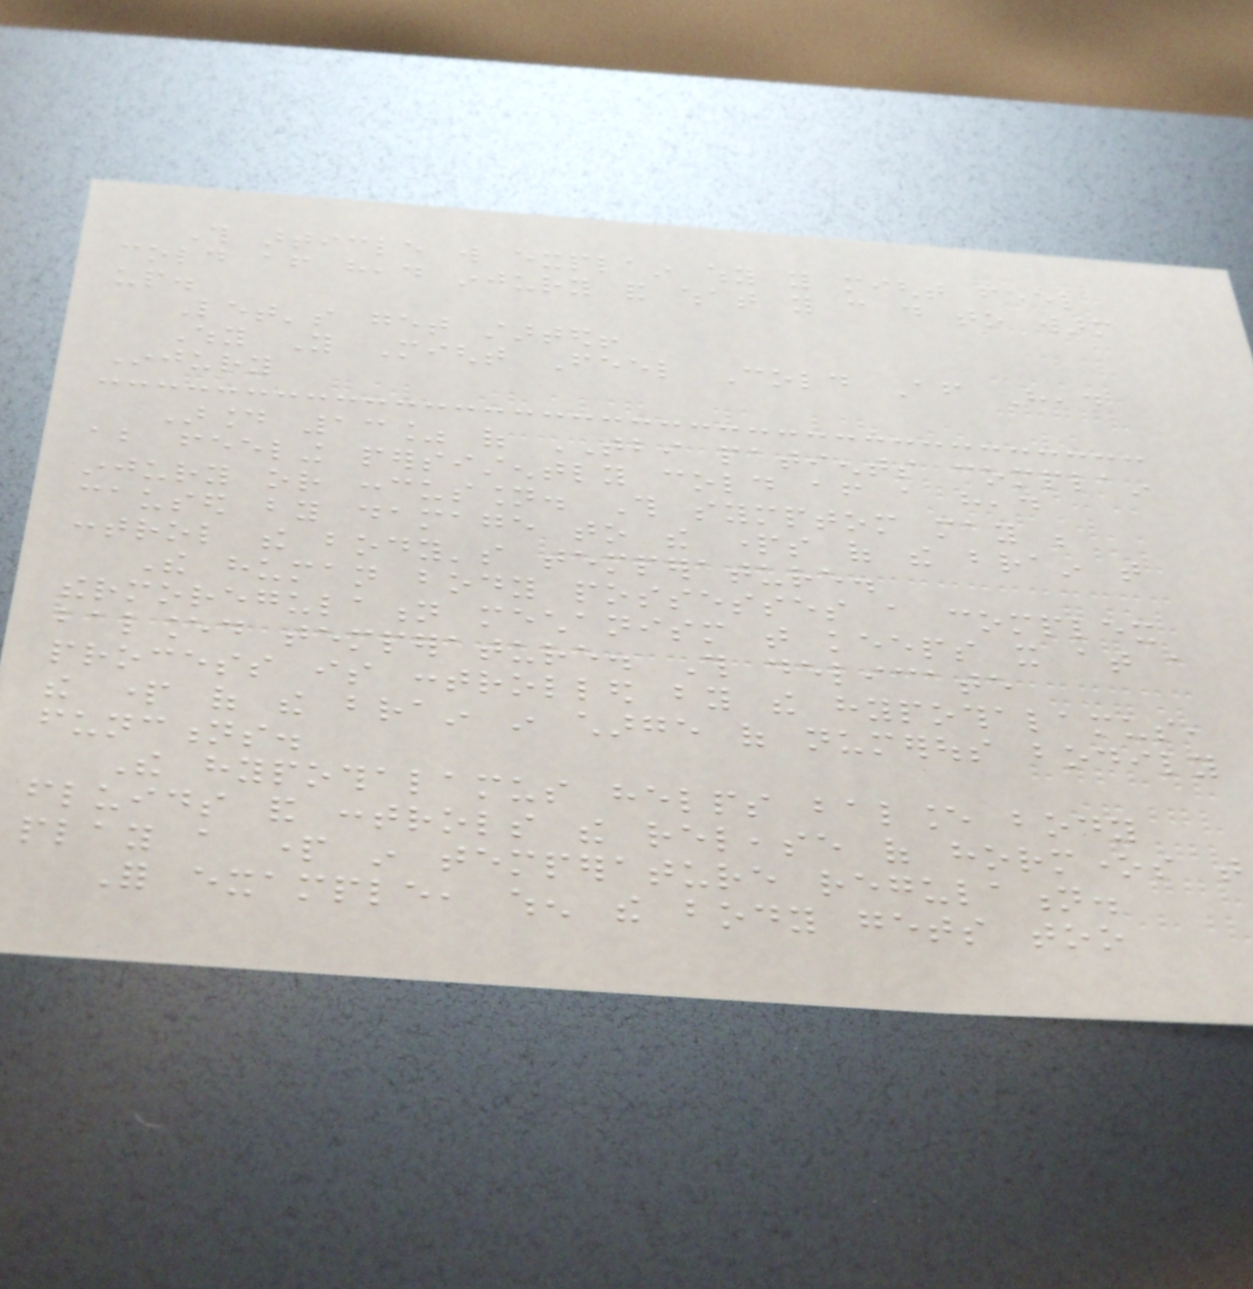This article will explain why you might feel
cold after head injury and what you can do to warm
up.
Let's get started!
Why You Might Feel Cold After Head
Injury
Around 13% of TBI patients complain
about feeling persistently cold after a head
injury or concussion. This symptom may be
caused by damage to the parts of the brain that
control the body's temperature.
The human body possesses a complex
thermoregulation mechanism that keeps it at a
balanced temperature. This delicate
process is controlled by the hypothalamus,
the part of the brain in charge of numerous bodily
functions.
The hypothalamus helps balance body
fluids and controls the release of hormones that
play a part in temperature regulation.
For example, when the body gets too
